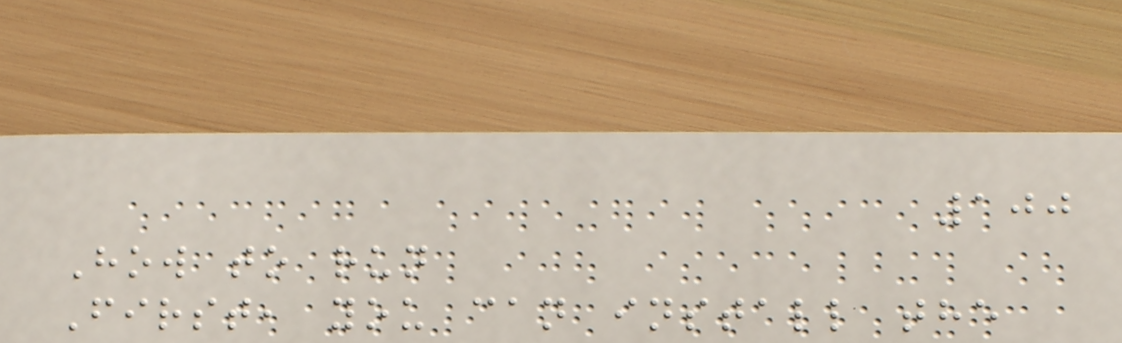100
How to run
First, you can install the
